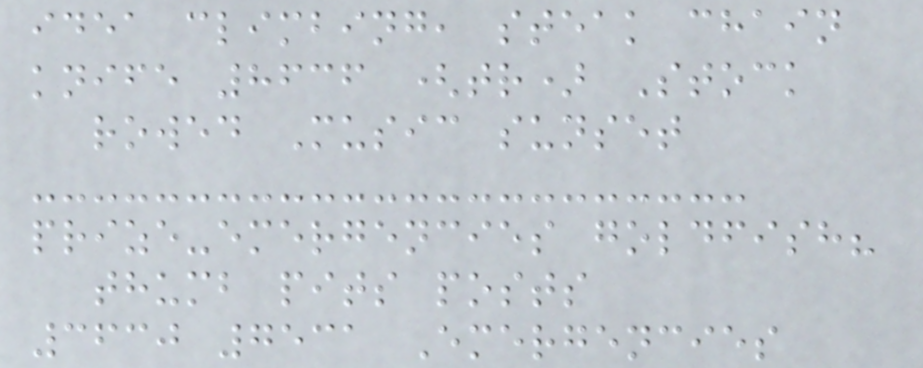idea climbing, steak chain
knife 8636 (tr) Stock
rowed Music sunset
prize-emergencies goldfish?
thumb pits posts
3630 7531 Emergencies
